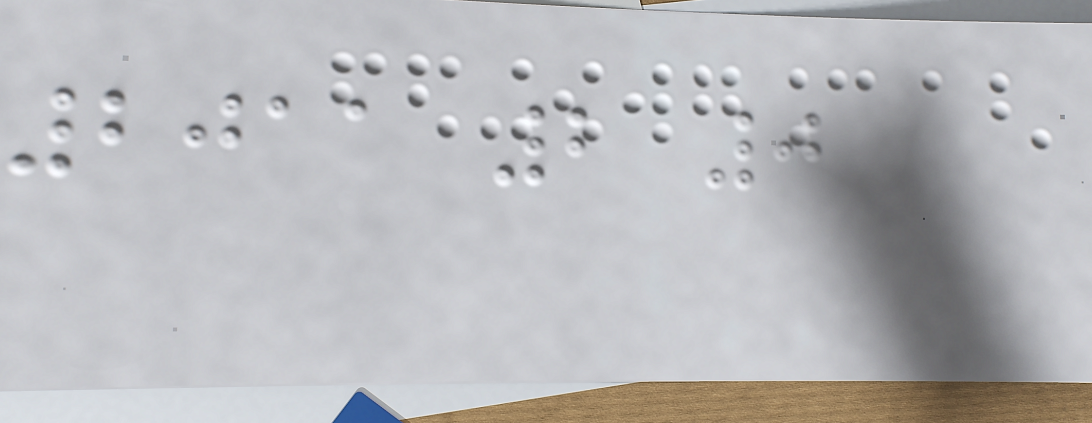2011 2 0
